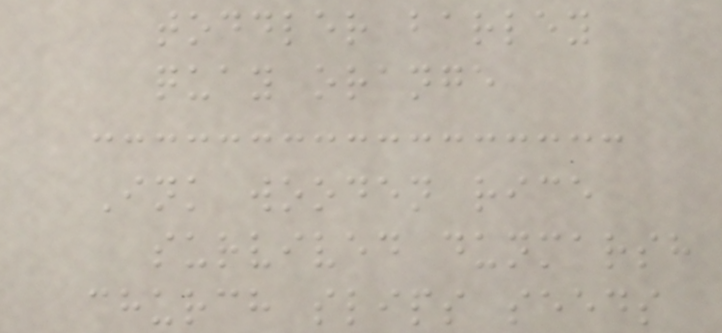toddler barley
quay orange
Ink wooden rice
survived dunmarsh
church slips seeds
